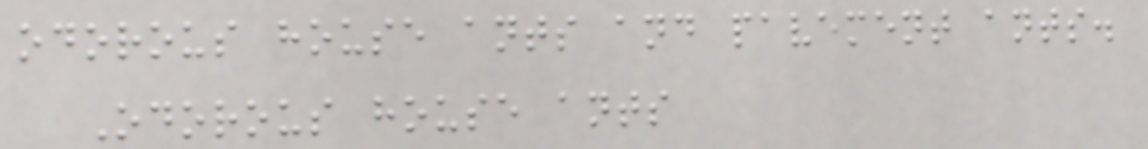odorous house ants and pavement ants.
Odorous house ants
